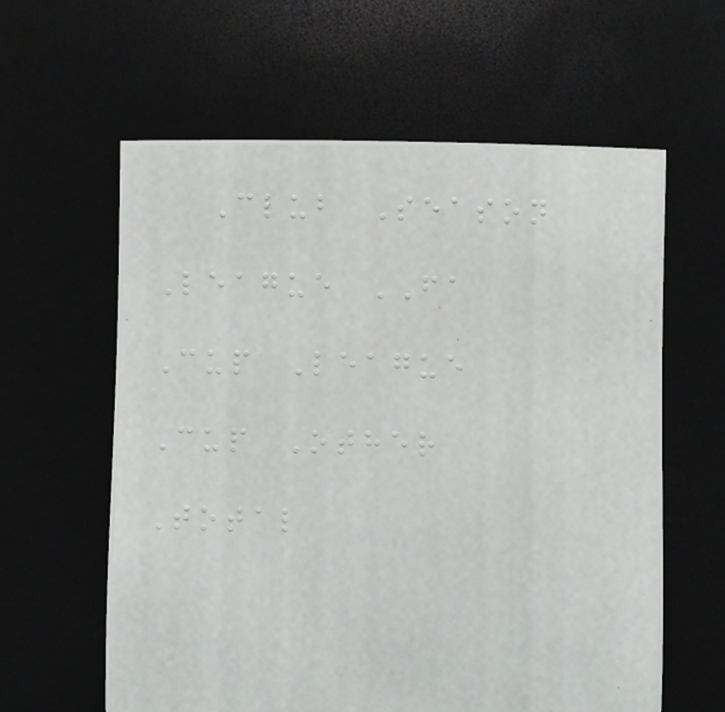Club Season
League FA
Cup League
Cup Other
Total
